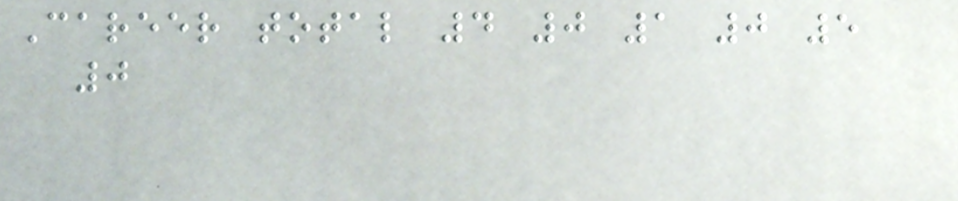Career total 4 0 1 0 5
0
